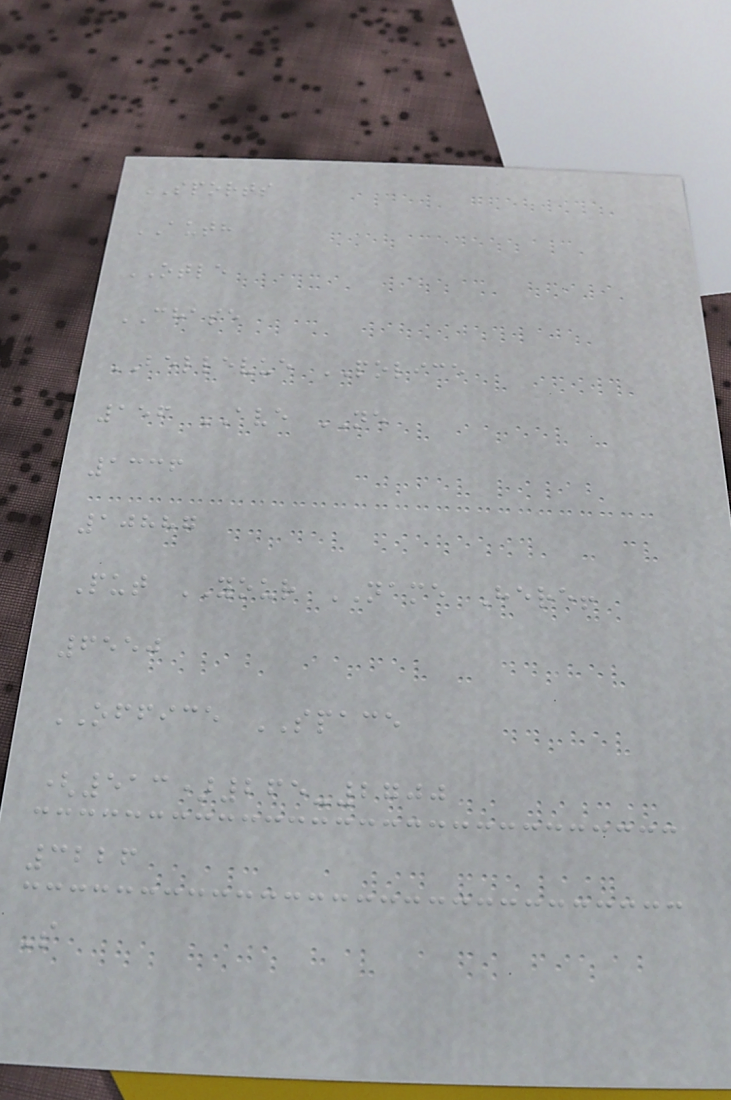SPORTS
AUTH
OTLE
CHASE
BELLEVUE POLICE
156 AVE NE
1336
10887
Put YOUR NAME Here!
6550
OFFICE SPACE
(513)265-2700
3226
S
